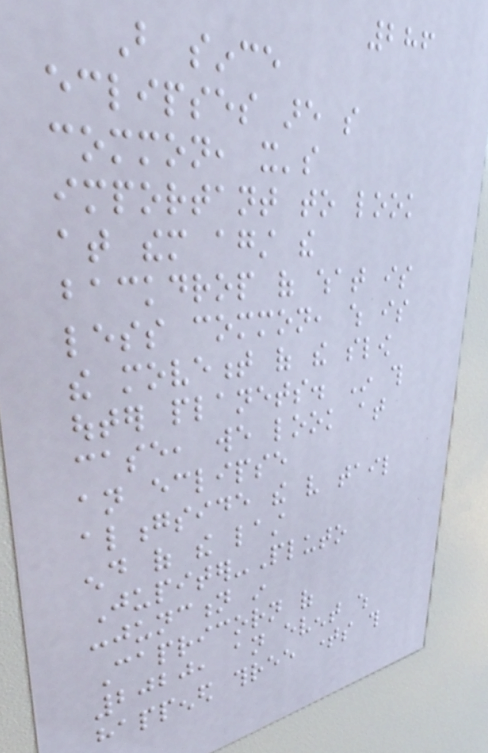286
But since
eclipses are so
common, it's
important to look
at them against the
backdrop of what is
less common, which is
the movement of the slow
outer planets. In this
case, we look at
an eclipse
alongside the very tail
end of the last
Jupiter-Pluto
conjunction in
Capricorn of
2020, an event which
happened three times this
